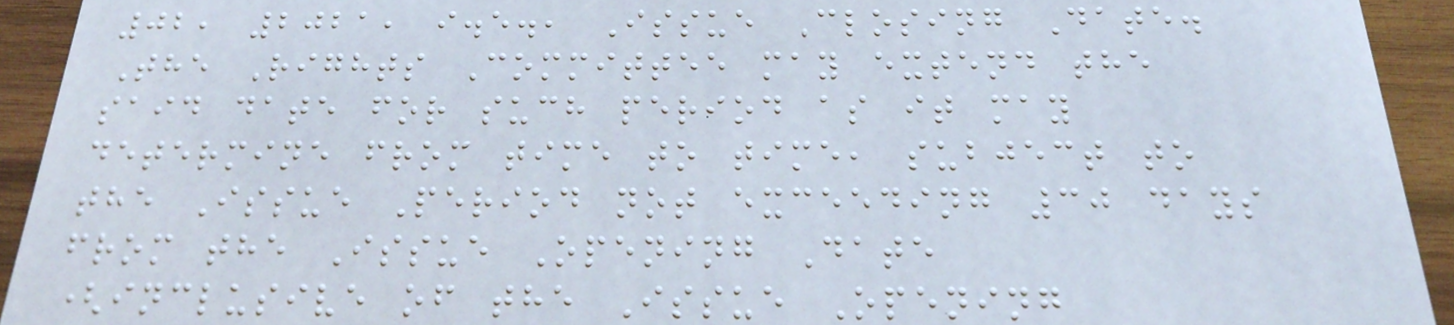02, 2021, i.e., Issue Closing Date.
The Rights Committee may extend the
said date for such period as it may
determine from time to time, subject to
the Issue Period not exceeding 30 days
from the Issue Opening Date
(inclusive of the Issue Opening
